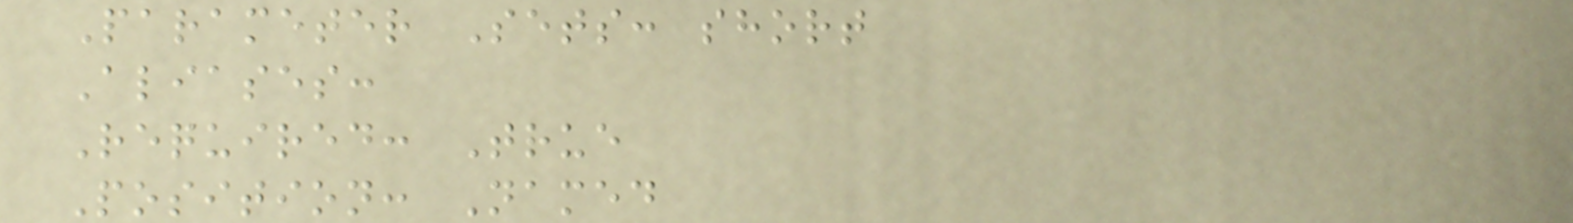Parameter Sets: short
Aliases:
Required: True
Position: Named
